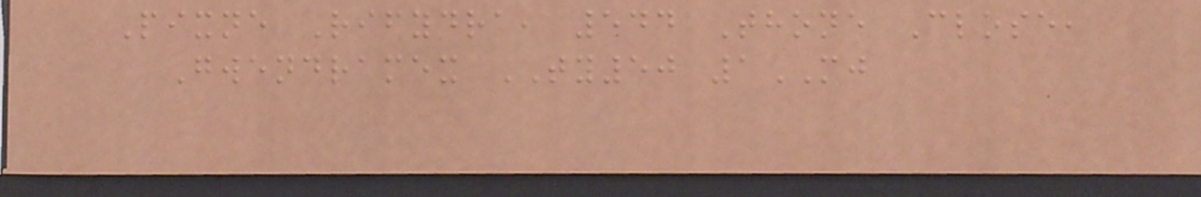Pixne Rifydra, 544 Thone Close,
Gwendramex TY50 1MJ
